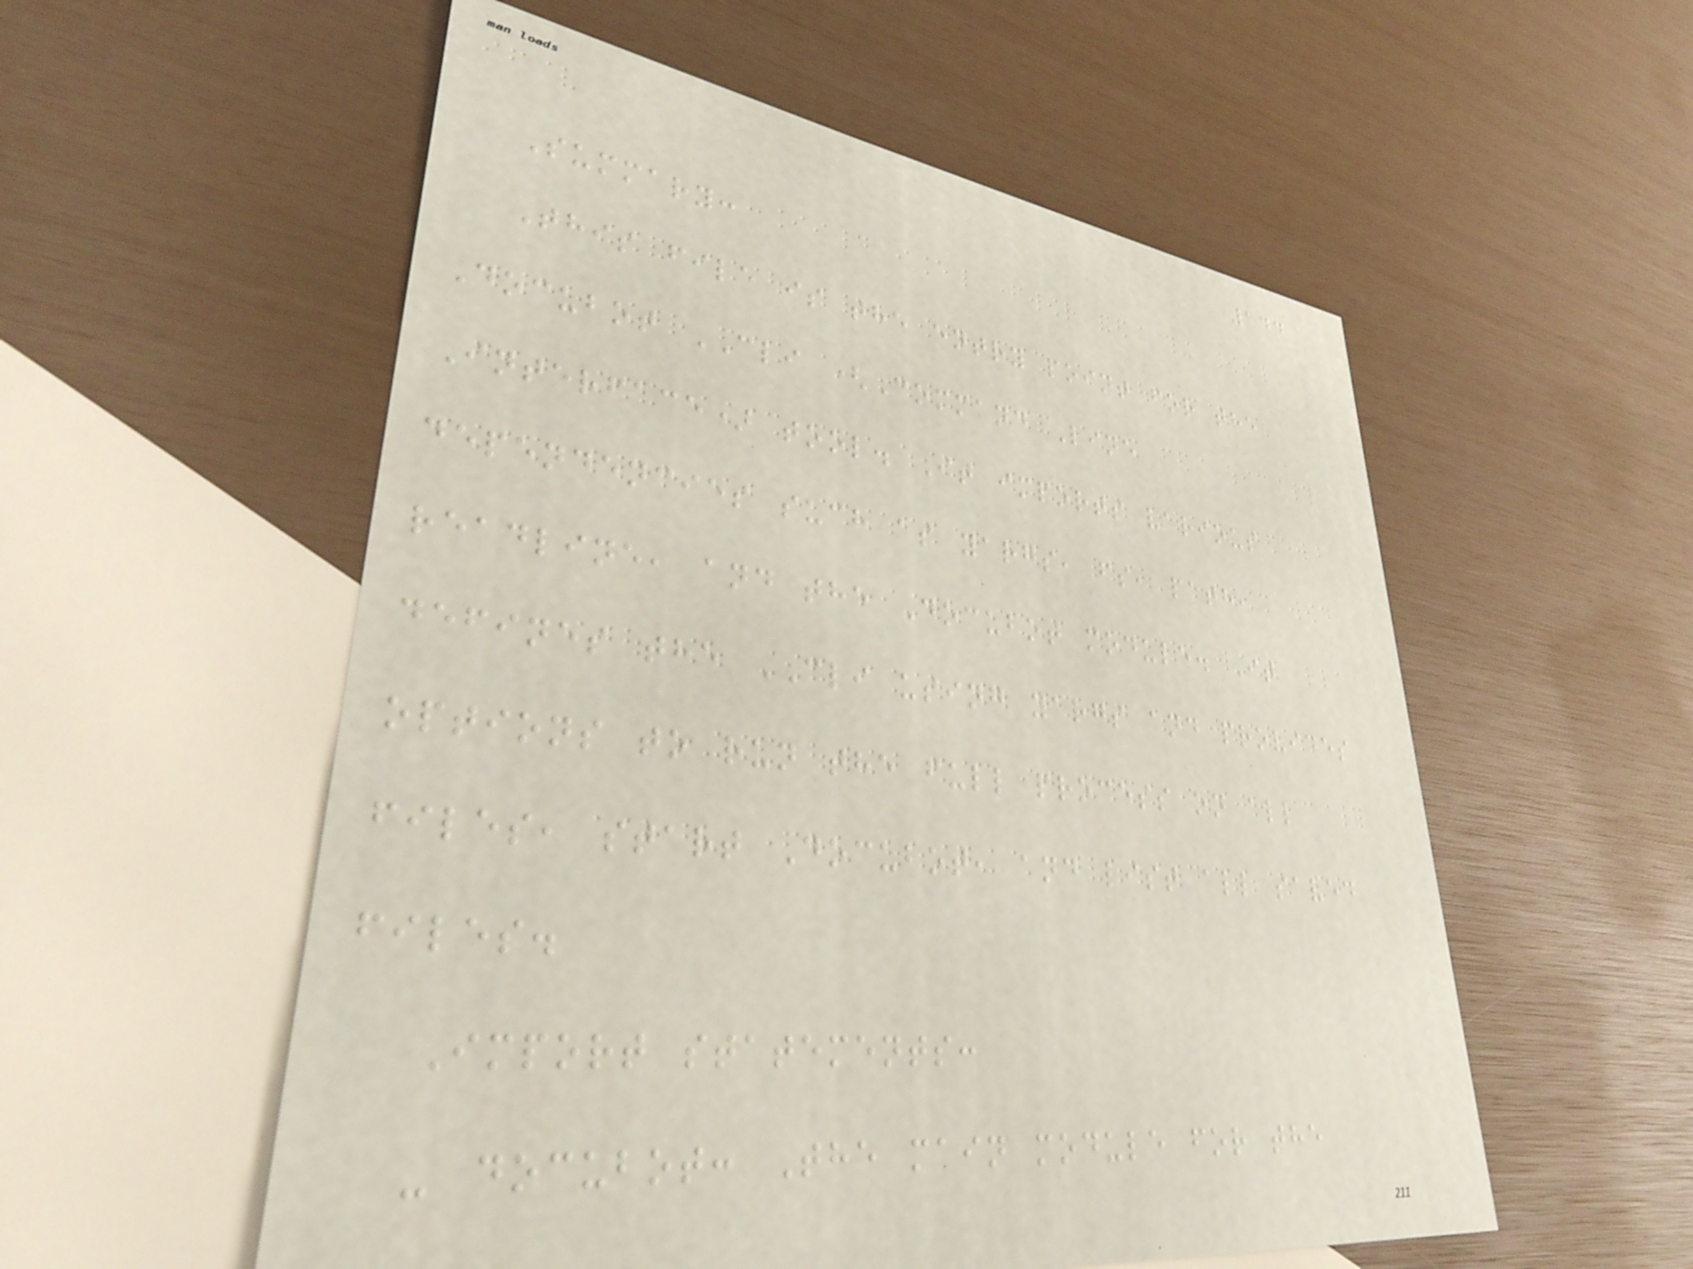144
Summary:
This file is the entry point for the
Docubot CLI (Command Line
Interface) tool. It imports various
dependencies such as yargs, fs, path,
readline, and the Docubot module. It
defines the CLI using yargs and provides
options to run the full process on all
files, start Docubot, and list all saved
files.
Import statements:
- docubot: The main module for the
